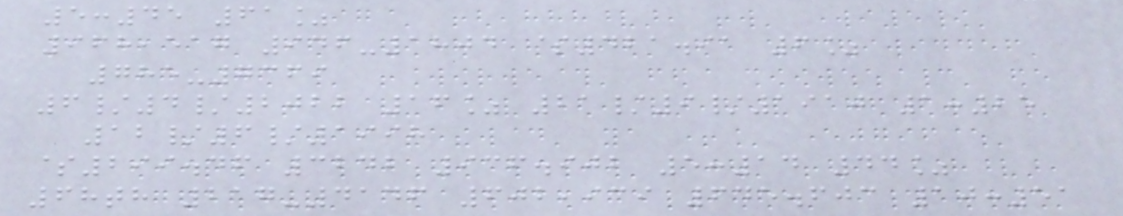5:45 61%
968,517 946-1804 $421.91 6%
785-7369
6/4/2022 16% 21/9/1910 1:25
12/6/1998
$299.46 3242 936.902 5:14 44%
68th 217-4146 602,939 645.603 10:51
